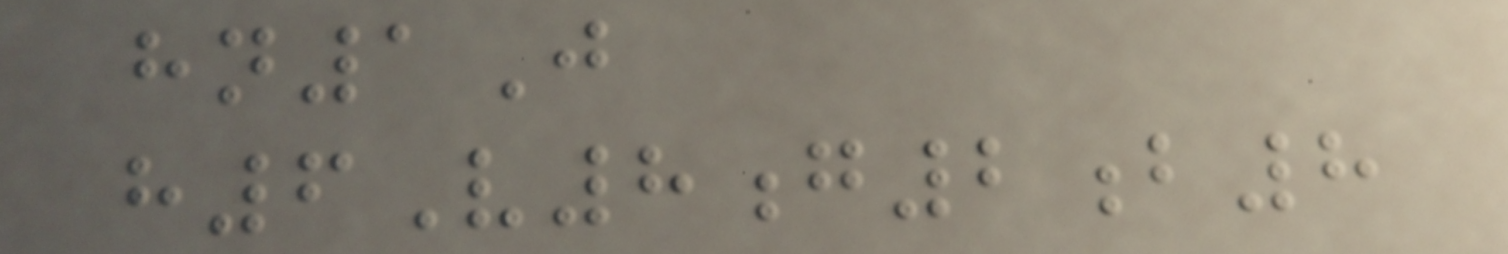hn1J
h6V8g2b8
